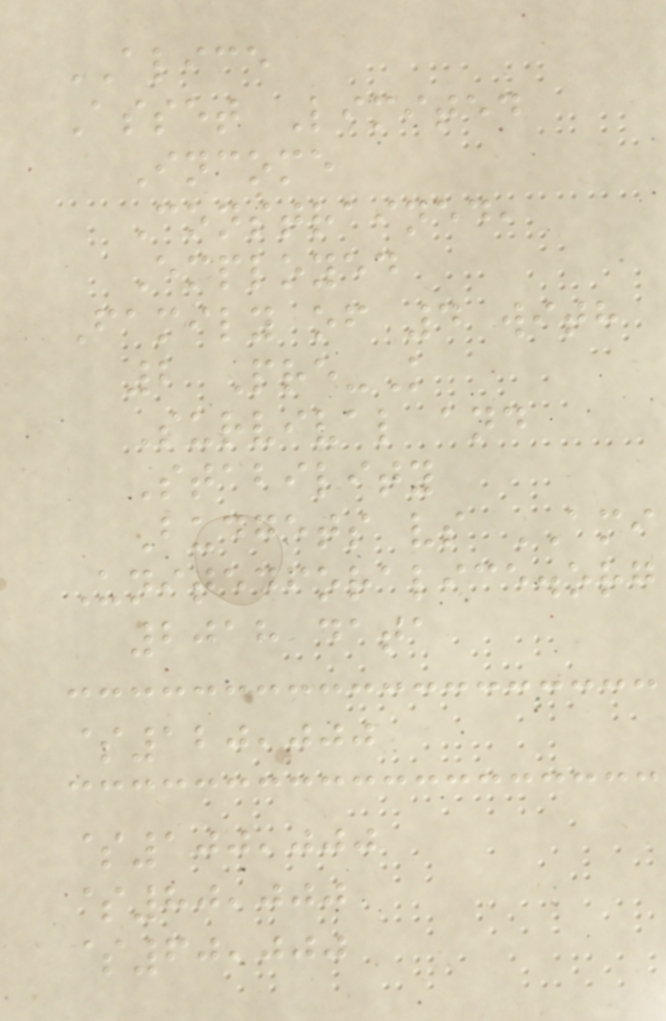ALICE
Asset Limited
Income
Constrained,
Employed
Family of 4 with
2 Pre-K
Survival and
Stability
Budgets vs AMI
Unitedforalice.org
2018 data
$120,000
$100,000
$80,000
$60,000
